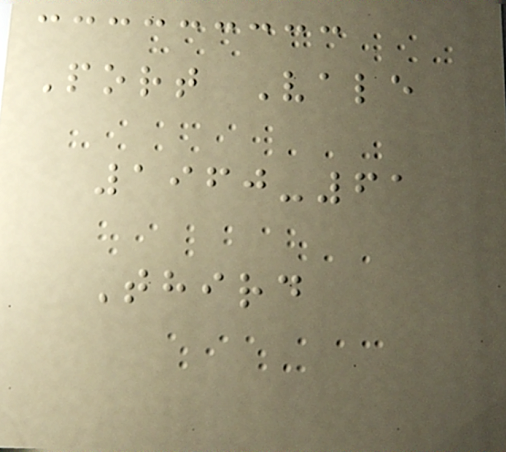Port Vale
1960-61
Third
